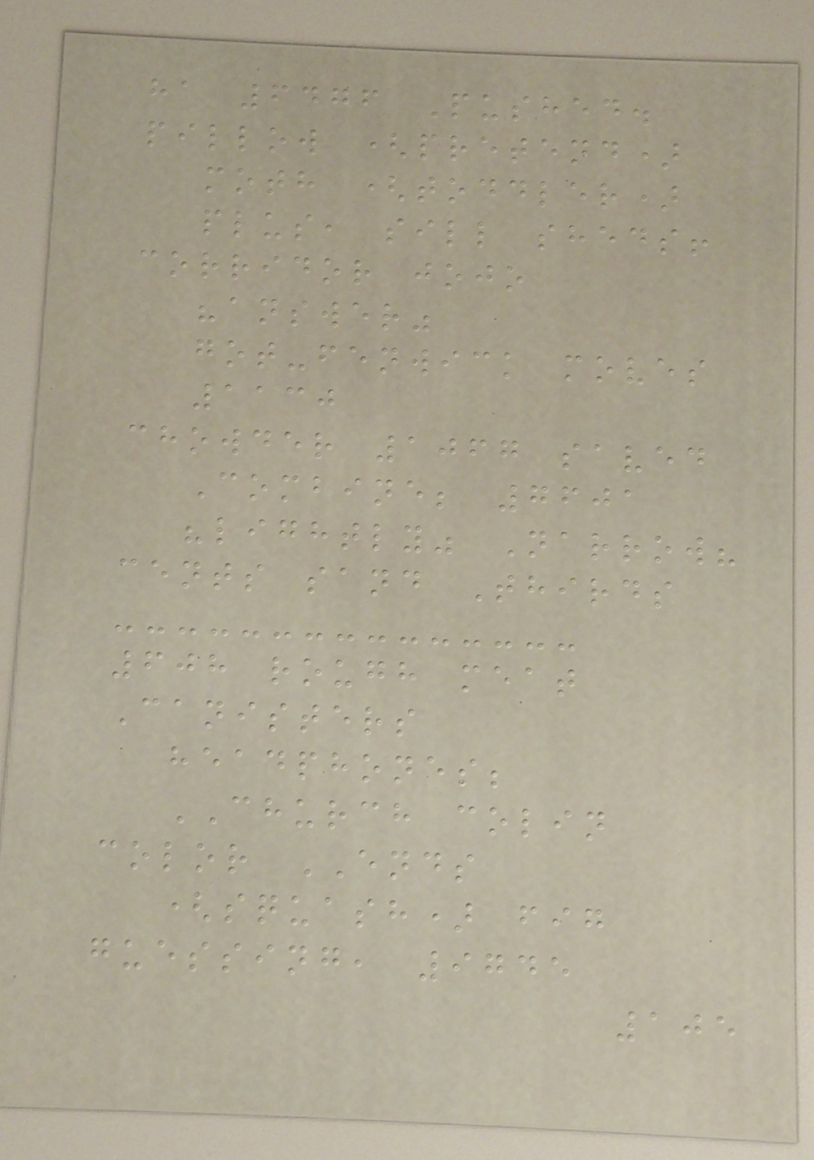ha 6476 Pushed.
pillow (pretend)
moth (toddler)
plus, sill sheds!
corridor jojo
"answer"
got-fenwick moves
1130
chowder 1067 saved
Combine; 7601
"lightly" Narrow?
cents sand Thirds
608 rough meat
Canisters
headphones;
CHURCH colin
color ENDS
(squash) fig
guessing, 9745
105
